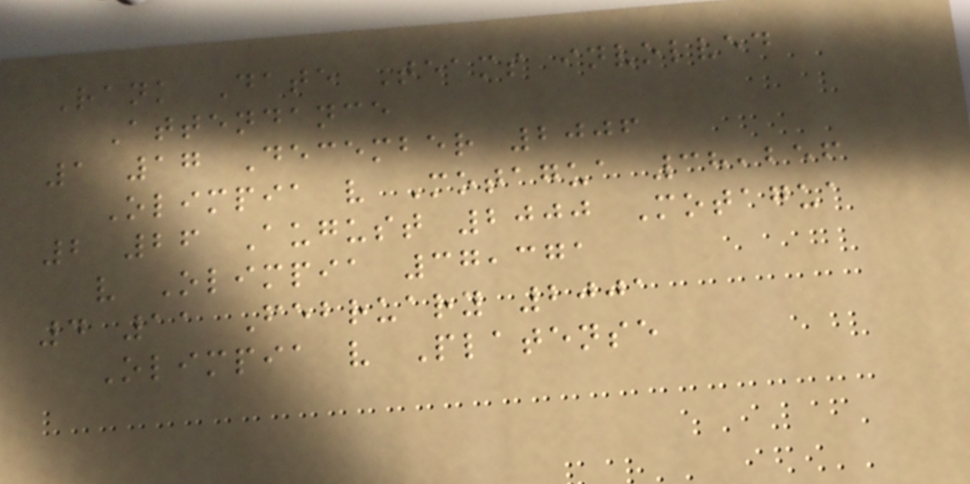Rank Date Teams involved
Attendance
1 17 December 2006
Olimpia v Motagua 38,256
2 26 August 2000 Motagua
v Olimpia 37,371
4 11 February 2001
Olimpia v Platense
